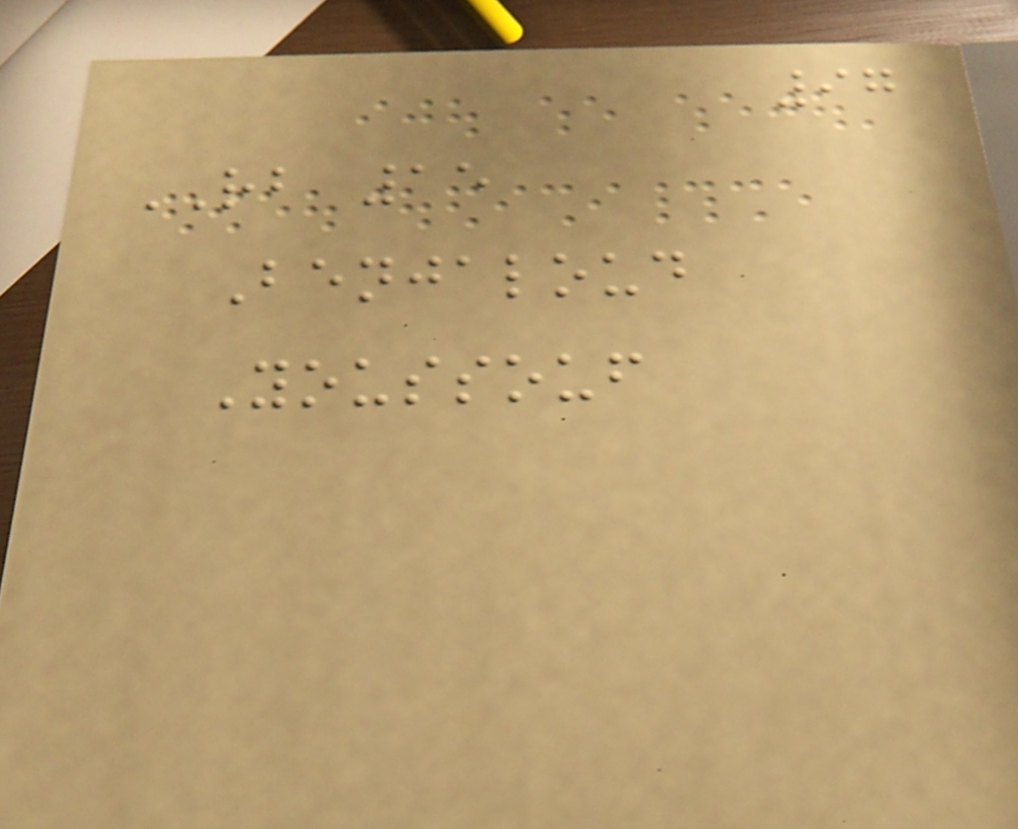97
RB 15
Benjaloud
Youssouf
